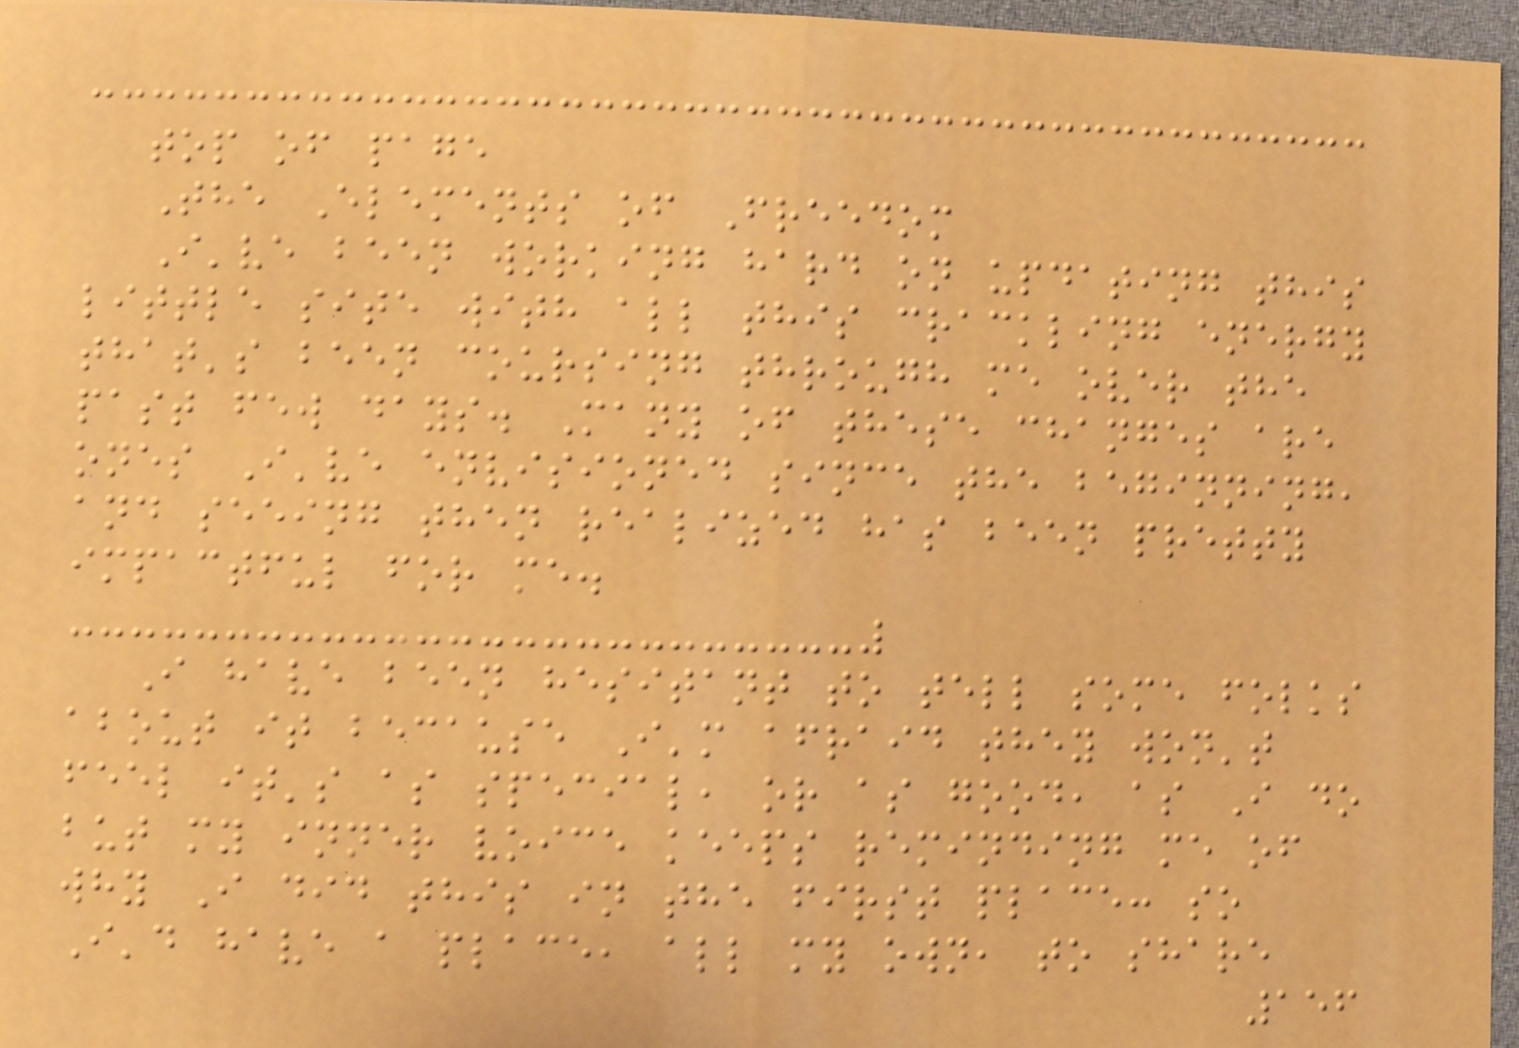top of page
The Elements of Freedom
I've been working hard on updating this
little site with all this crackling energy
that's been coursing through me over the
past few days. Many of these changes are
ones I've envisioned since the beginning,
and seeing then realized has been pretty
impactful for me.
I have been hesitant to tell some folks
about it because I'm afraid they won't
feel it's as special, or as good, as I do
but my inner voice keeps reminding me of
why I did this in the first place: so
I'd have a place, all my own, to share
156
